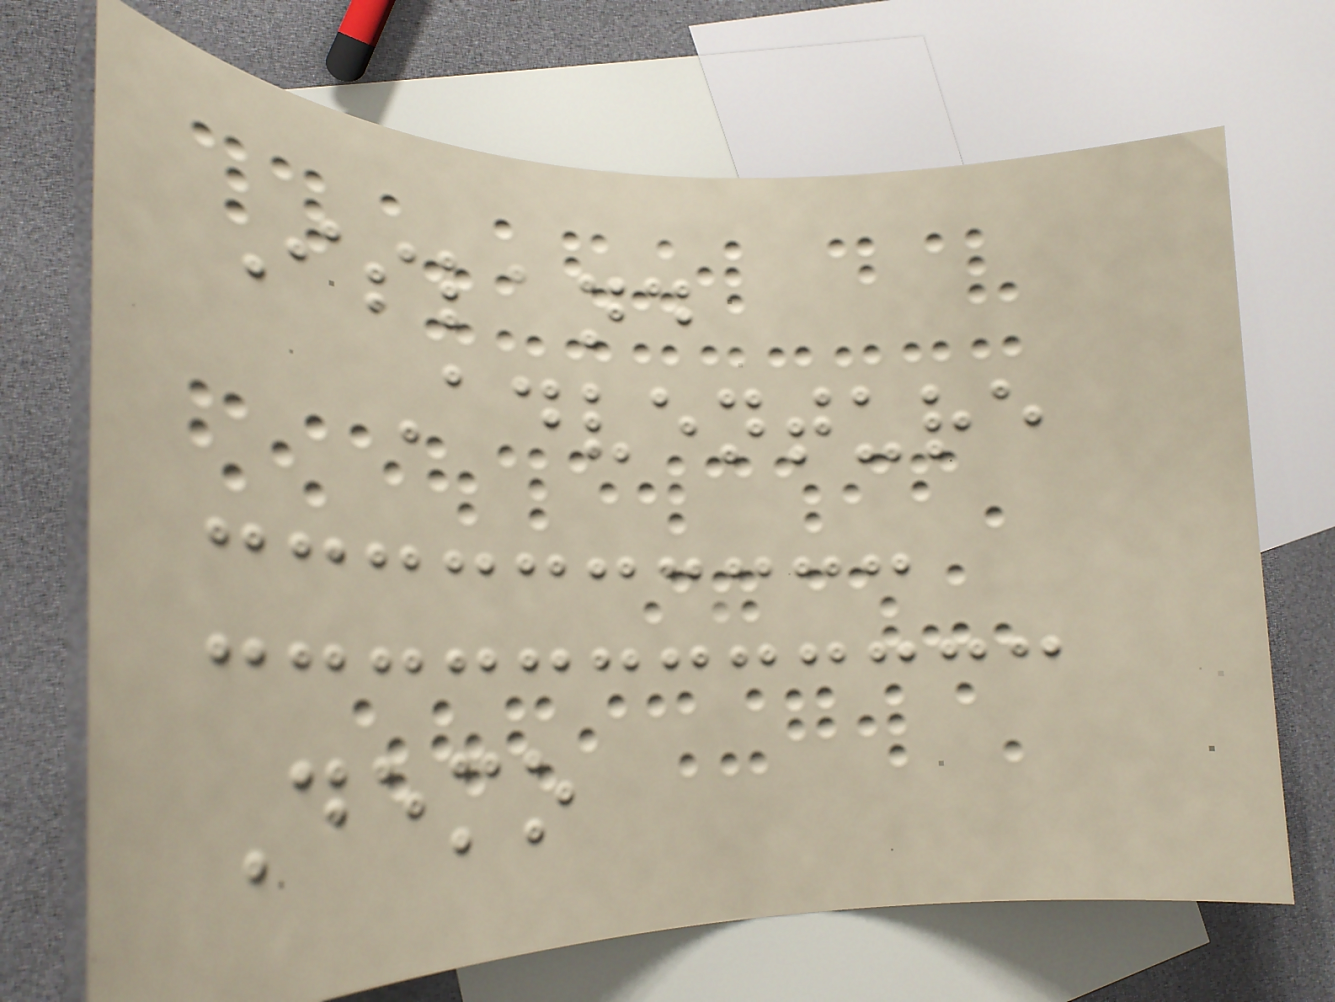Island
Adventure
Demo
